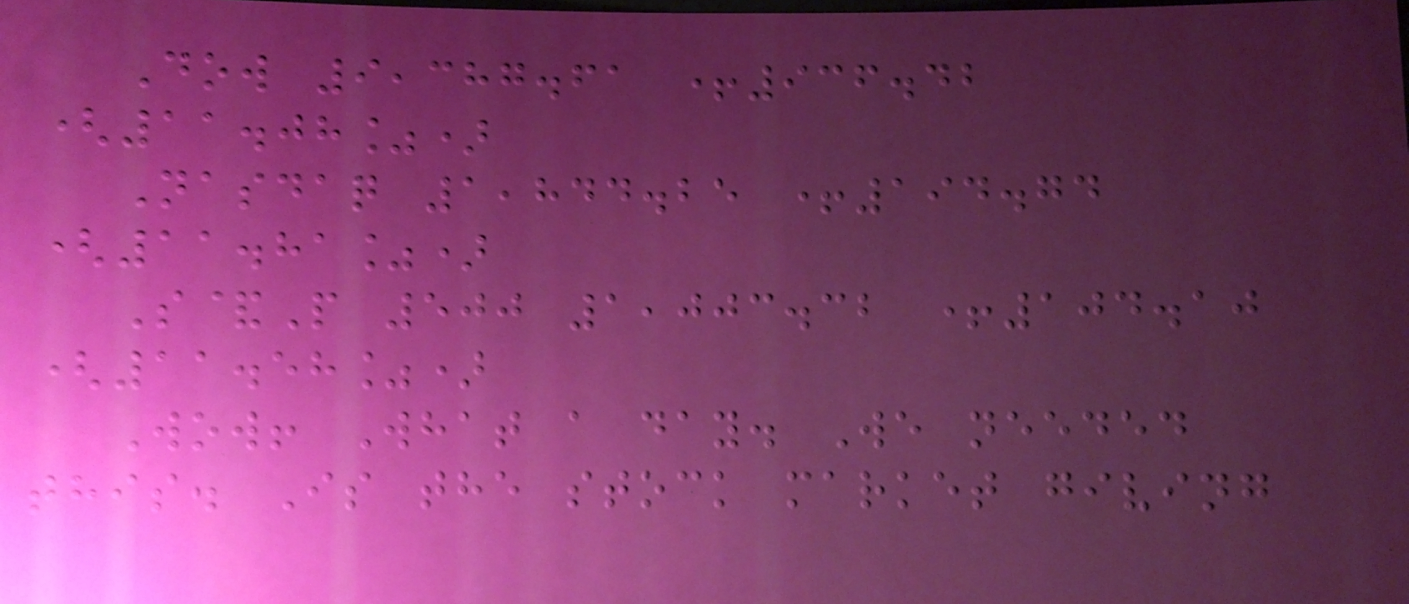Dow 9,387.61 +936.42
(11.08%)
Nasdaq 1,844.25 +194.74
(11.81%)
S&P 500 1,003.32 +104.10
(11.58%)
Wow! What a day. We needed
this. Is the stock market giving
